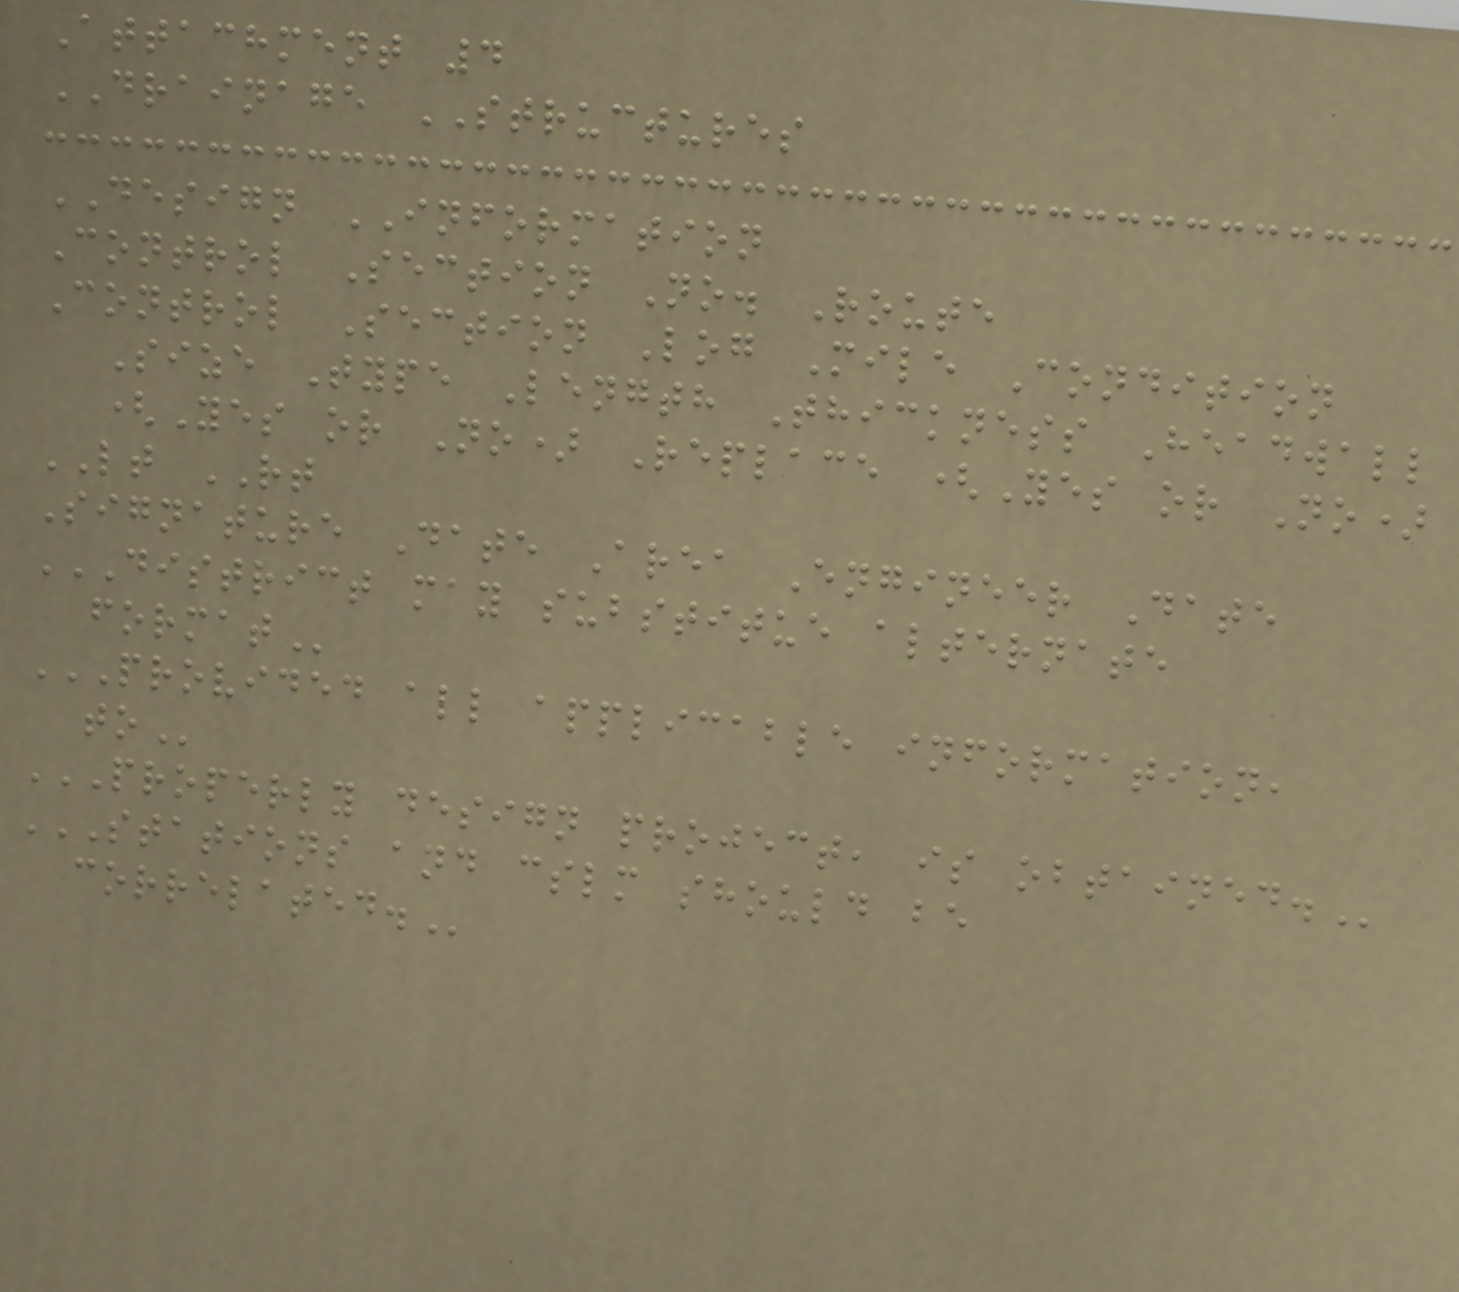Attachment 4
DRAINAGE STRUCTURES
DESIGN INFORMATION
Control Section No. Route
Control Section Log Mile Condition
Size Type Length Thickness Headwall
(Yes or No) Replace (Yes or No)
LT RT
Signature Date Area Engineer Date
DISTRICT MAY SUBSTITUE ALTERNATE
FORMAT
PROVIDED ALL APPLICABLE INFORMATION,
TO
PROPERLY DESIGN PROJECT, IS OBTAINED.
STATIONS AND CSLM SHOULD BE
CORRELATED.
